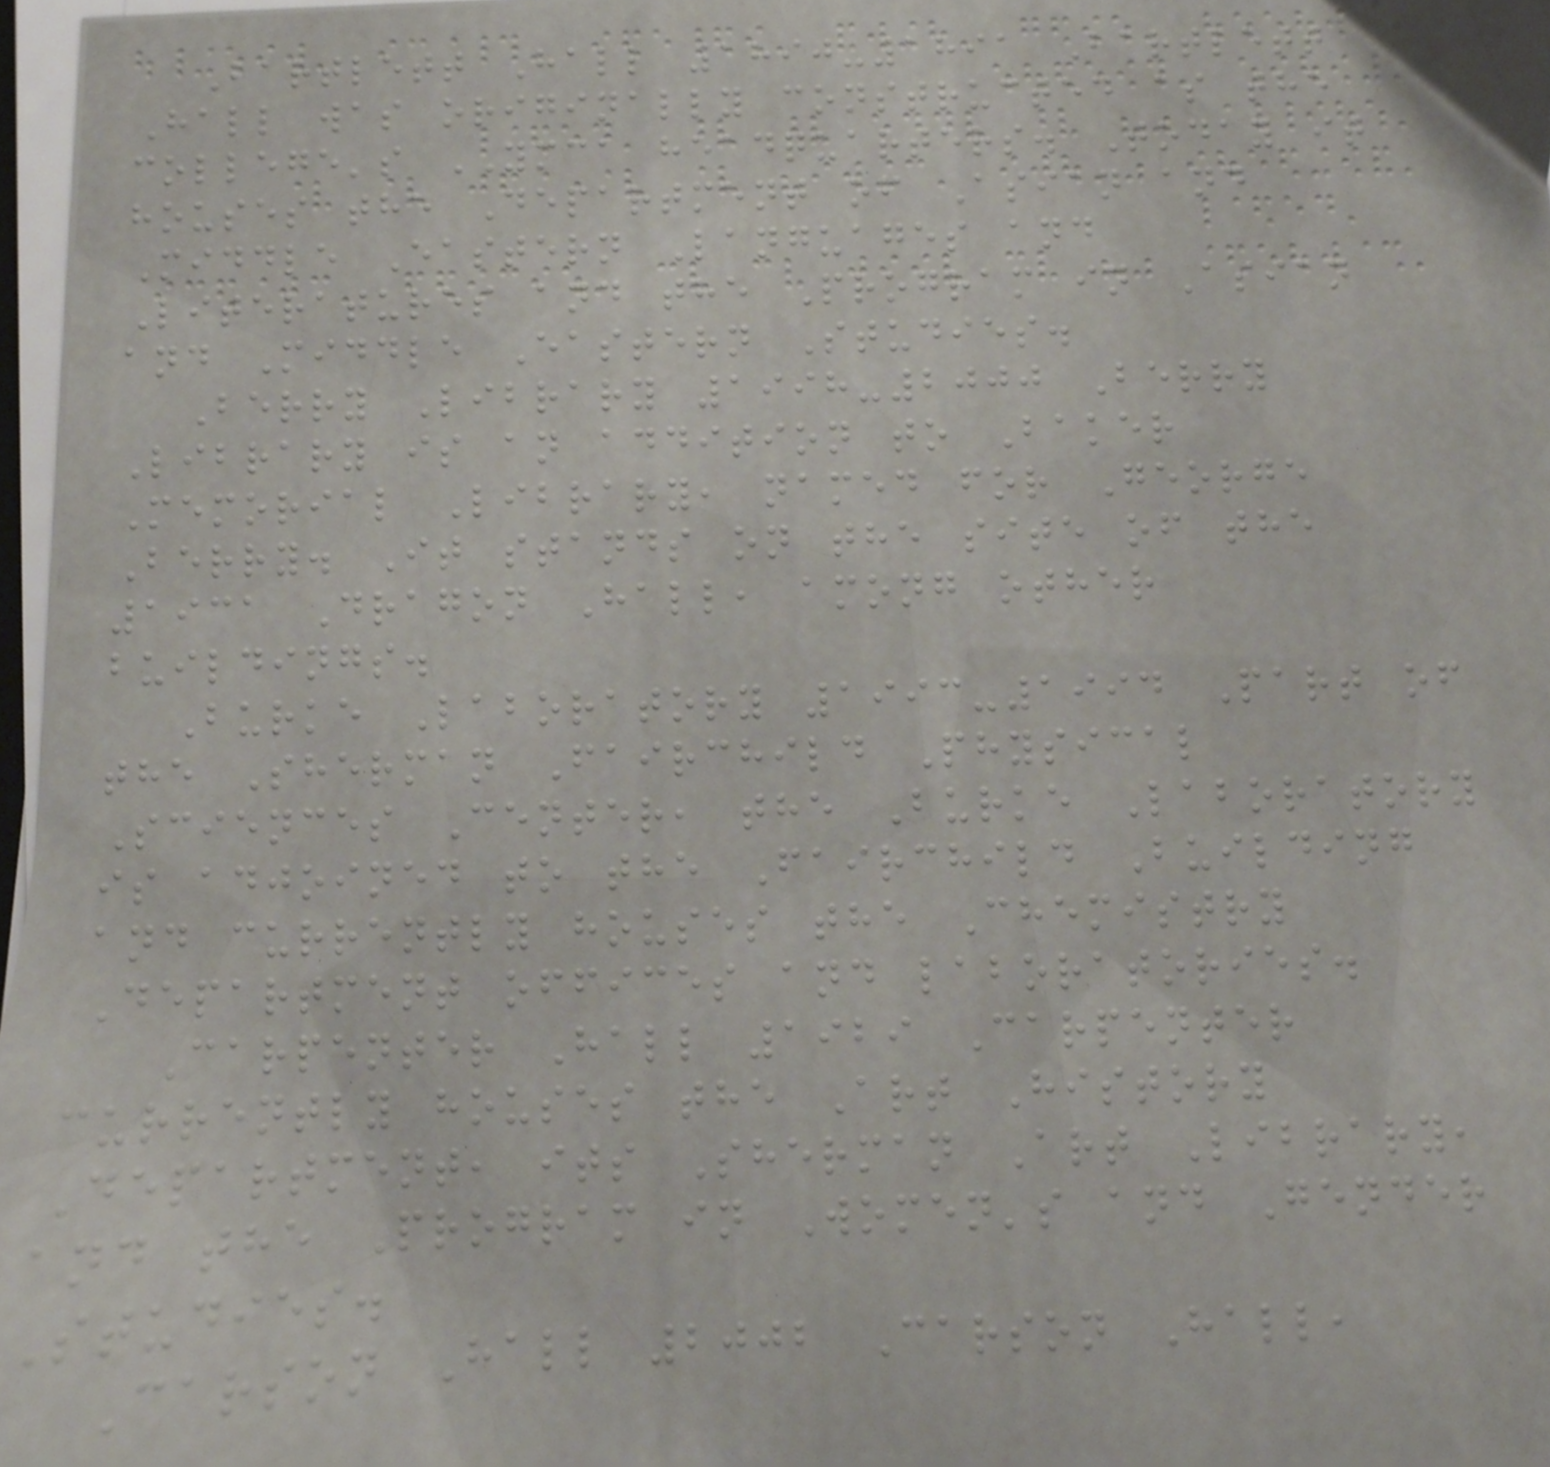Bartlett Hall 1890-1891 Bartlett
Hall was originally constructed as the
college's YMCA headquarters. Today it
houses the Department of Asian and
Middle Eastern Languages and
Literatures and the Program in Asian
and Middle Eastern Studies.
Berry Library 1998-2000 Berry
Library is an addition to Baker
Memorial Library, named for George
Berry. It stands on the site of the
1931 Dragon Hall, among other
buildings.
Burke Laboratory 1993-1994 Part of
the Sherman Fairchild Physical
Sciences Center, the Burke Laboratory
is adjoined to the Fairchild Building
and currently houses the Chemistry
Department offices and laboratories.
Carpenter Hall 1929 Carpenter
currently houses the Art History
Department, its Sherman Art Library,
and the Program in Women's and Gender
Studies.
Carson Hall 2002 Carson Hall,
